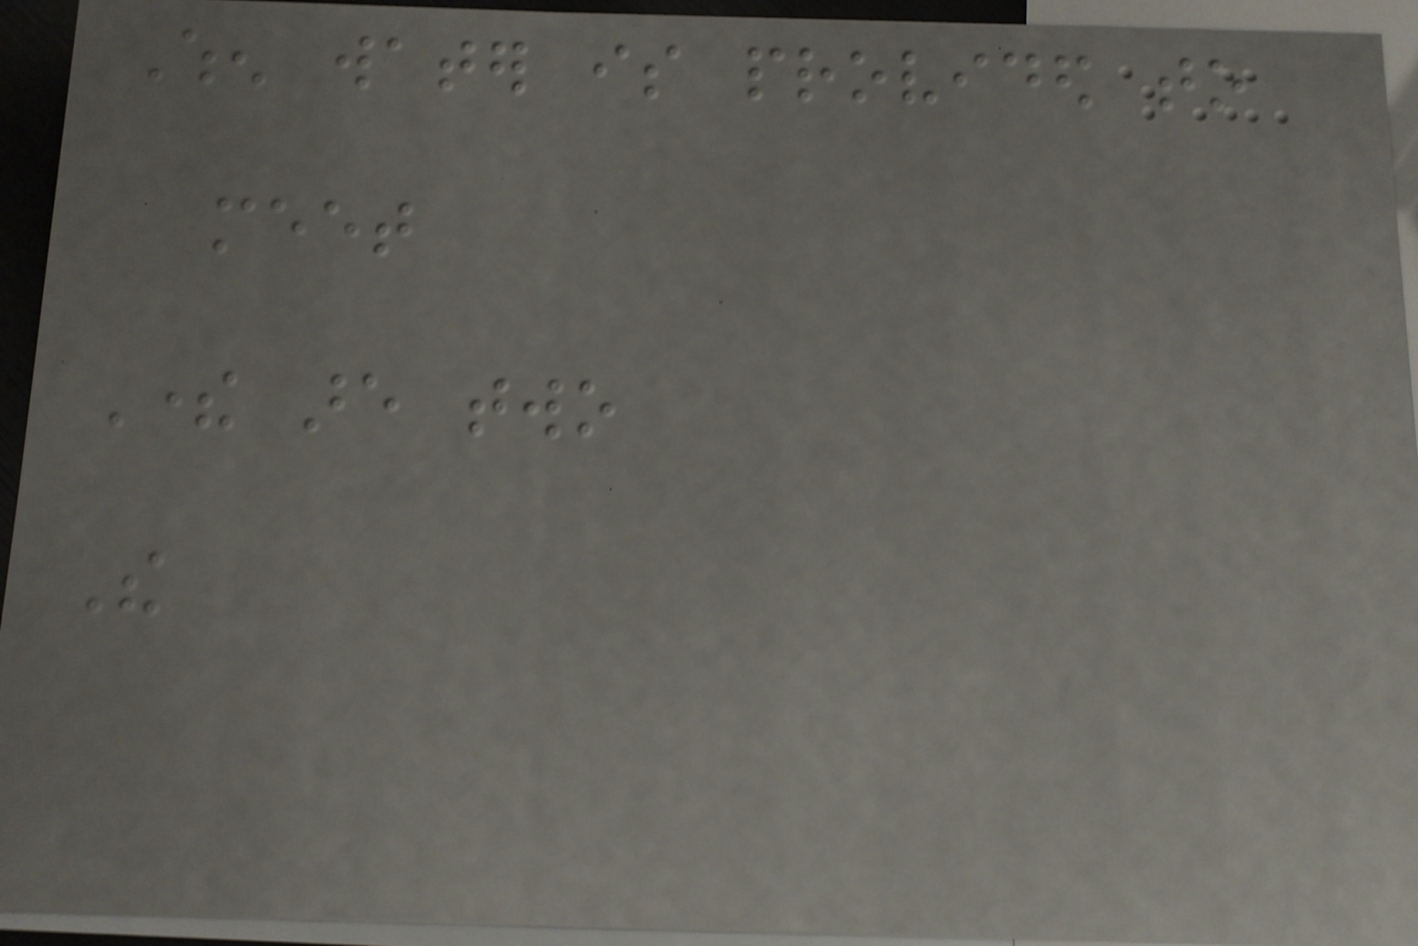When water is provided to
meet
There are two
The
